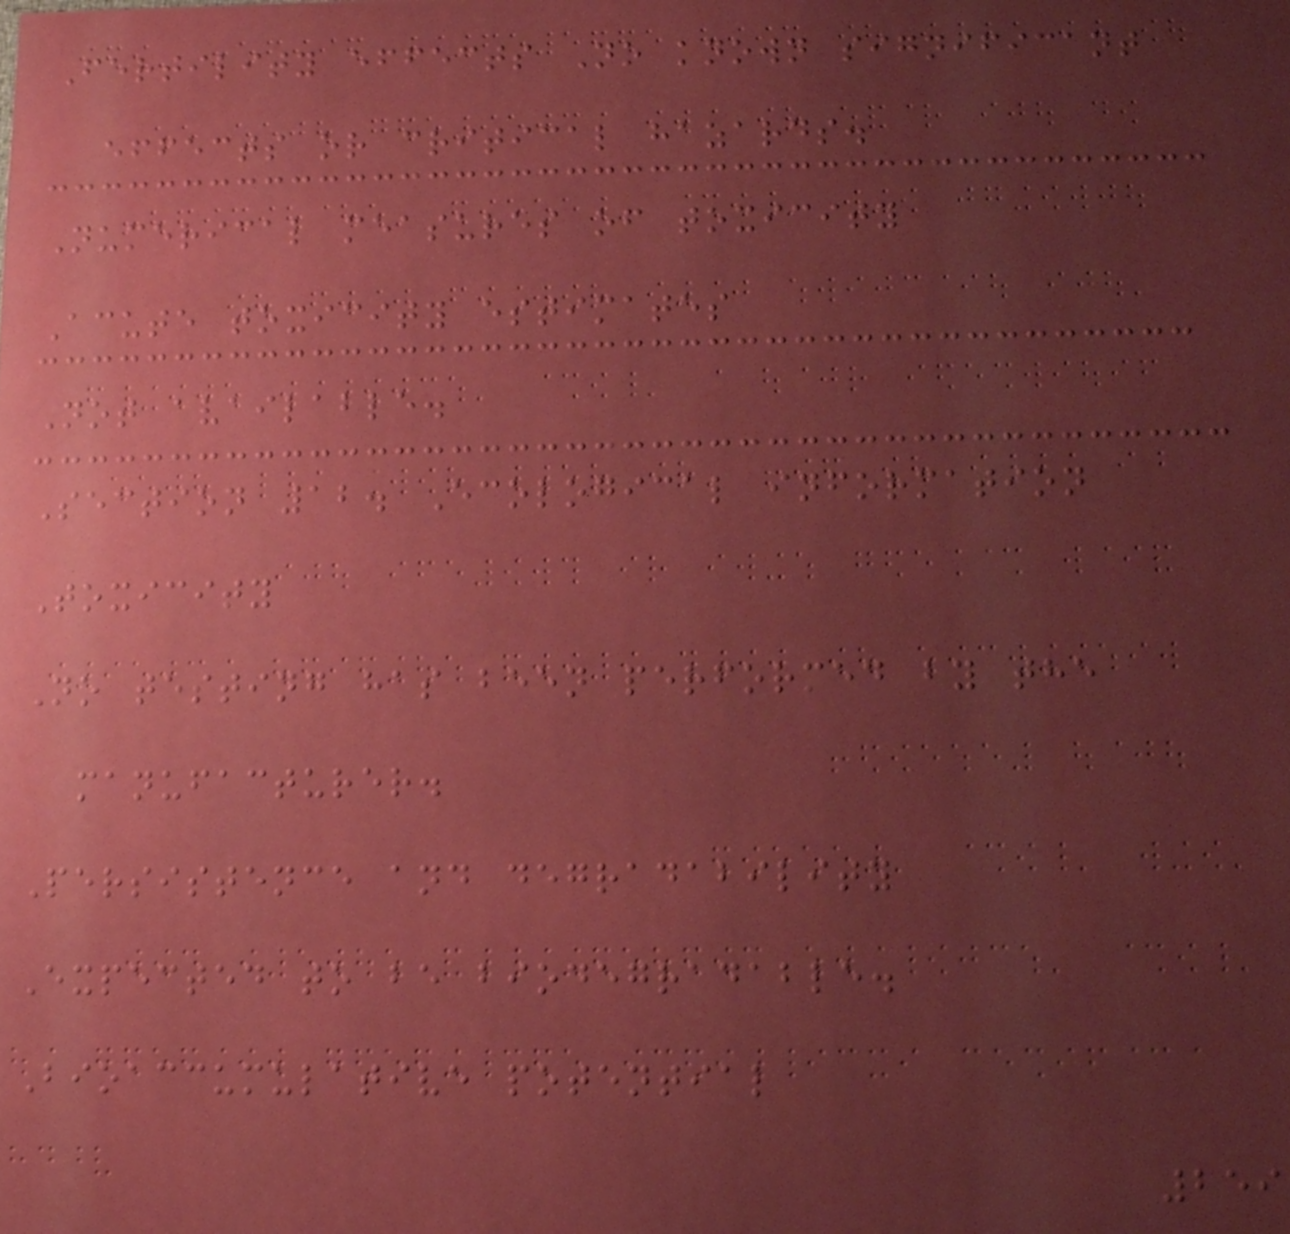Fertility effects No known significant
effects or critical hazards.
Numerical measures of toxicity
Acute toxicity estimates
Not available.
Section 12. Ecological information
Toxicity
No testing has been performed by the
manufacturer.
Persistence and degradability
Expected to be biodegradable.
Bioaccumulative potential
259
